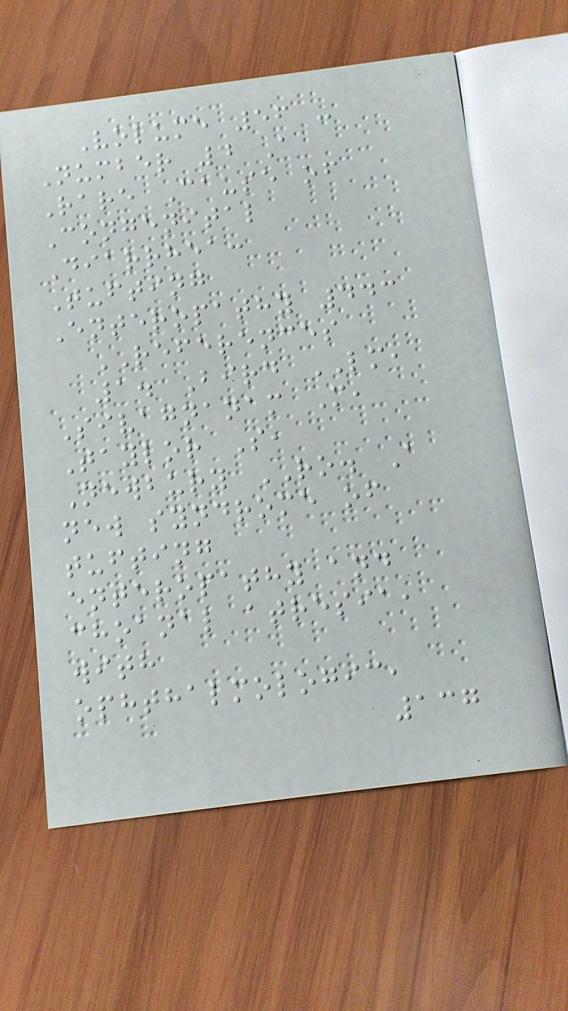Volume 56 -
Number 4 A
Rare Cause of
Congenital
Diarrhea:
Tufting
Enteropathy 443
REFERENCES
1. Bird LM,
Sivagnanam M,
Taylor S,
Newbury RO. A
new syndrome of
tufting
enteropathy and
choanal atresia,
with
ophthalmologic,
137
